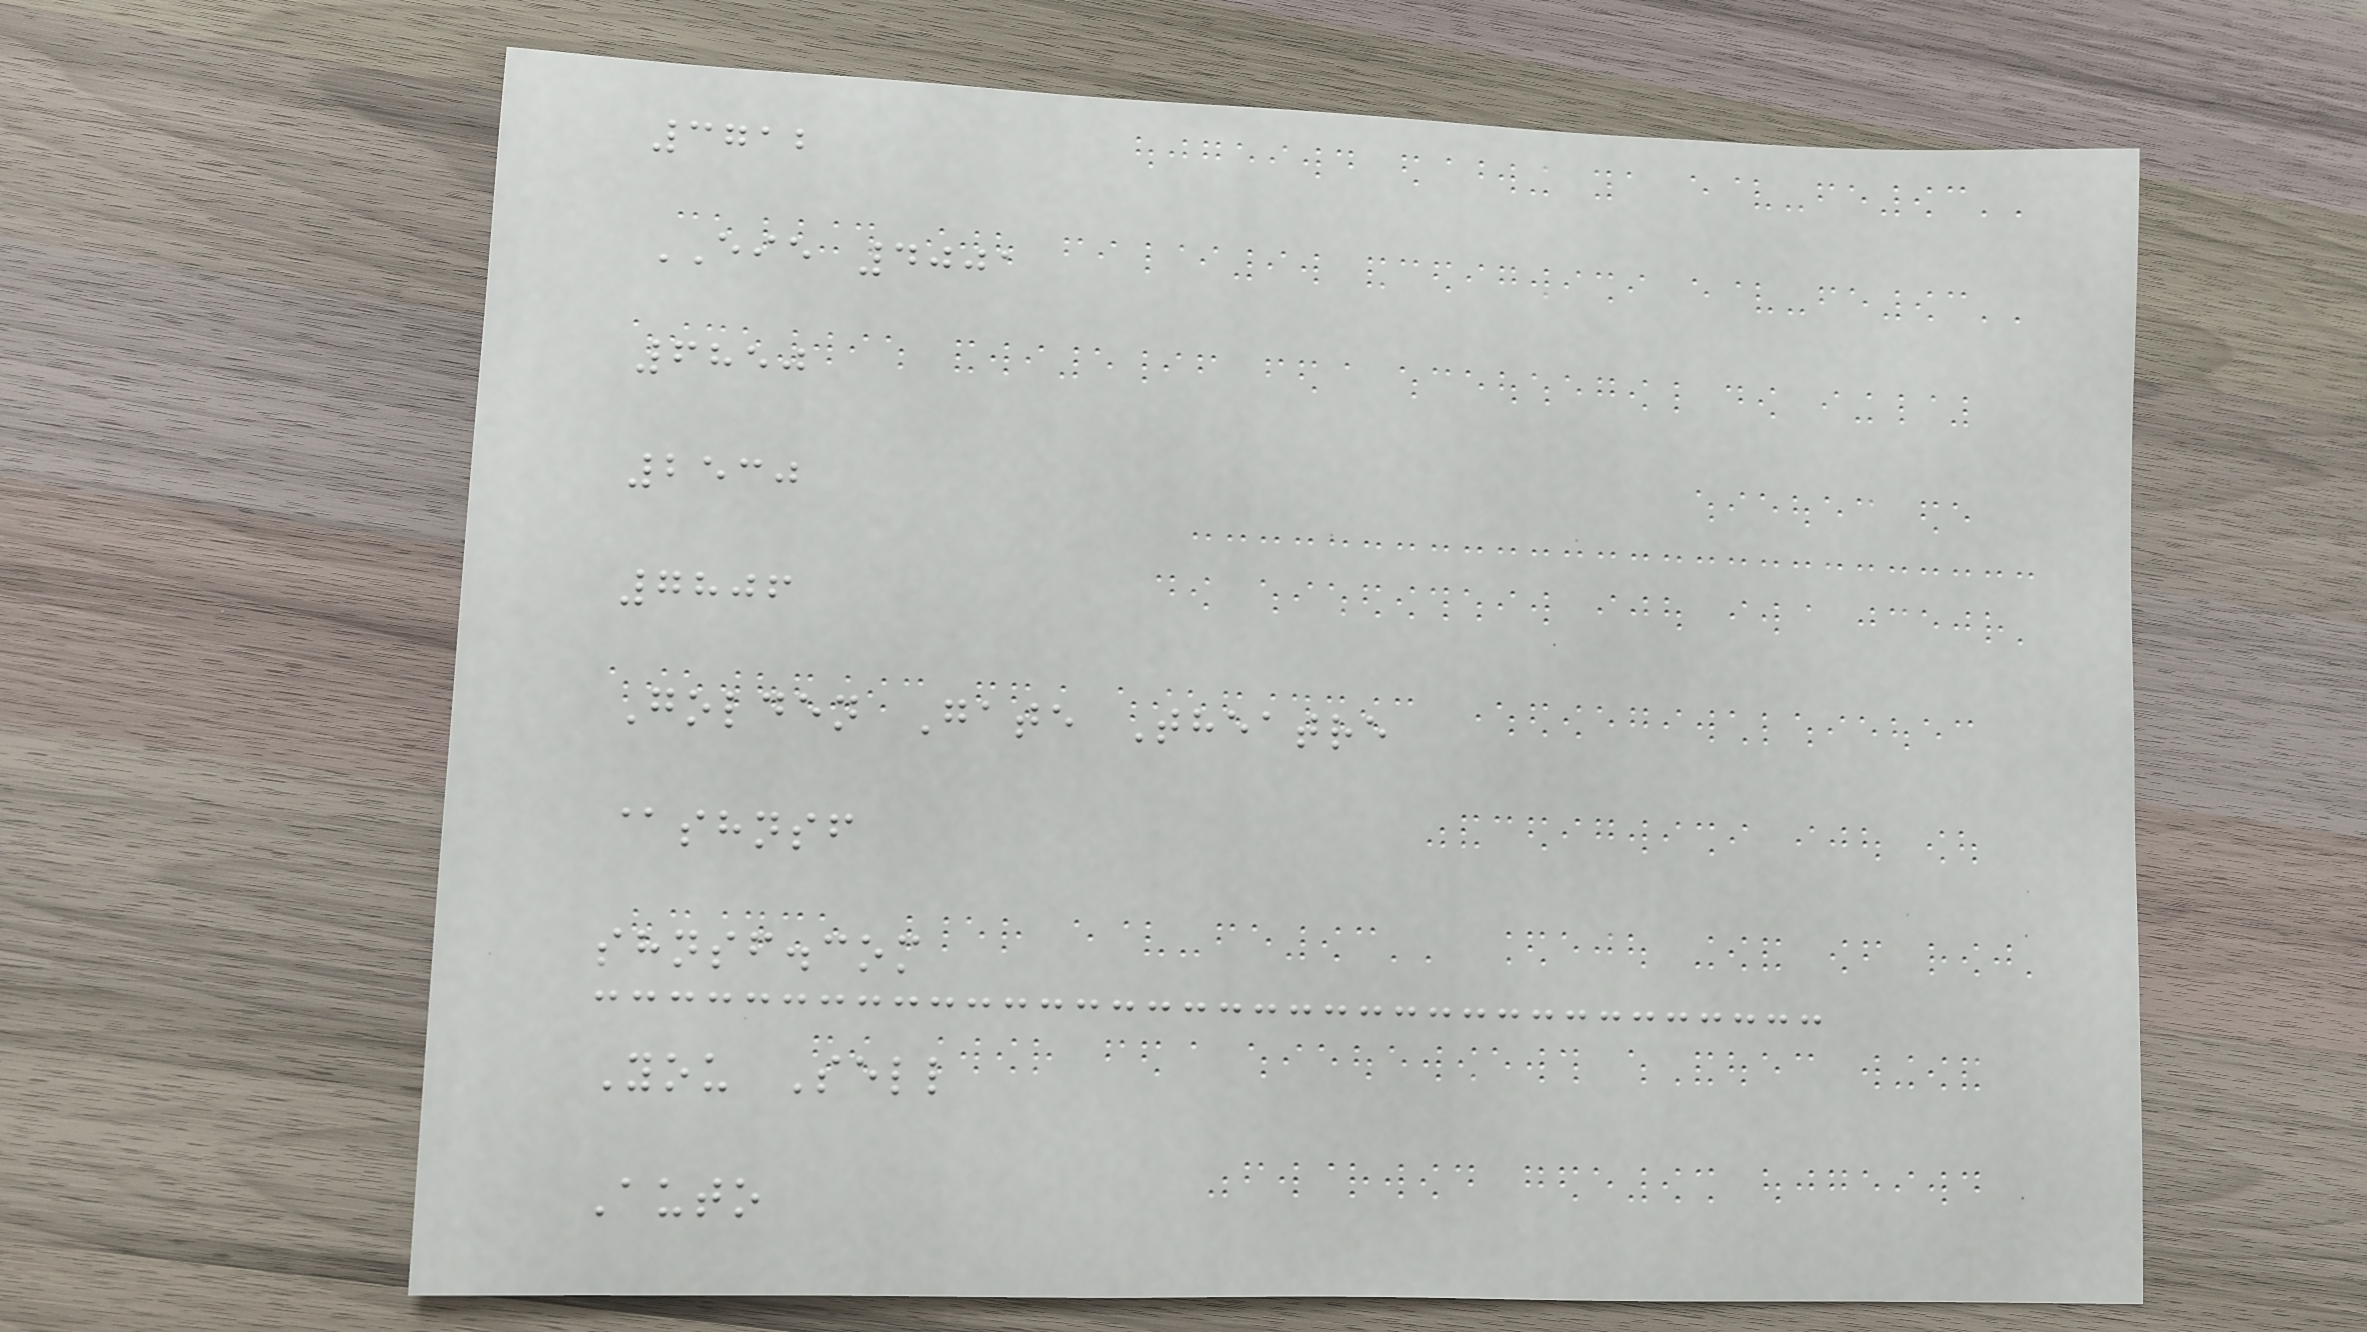3712
EIE 4001
6850
2530
7806
Golden Gate Theatre
@shnsf
shnsf.com
You Sell
Auto
